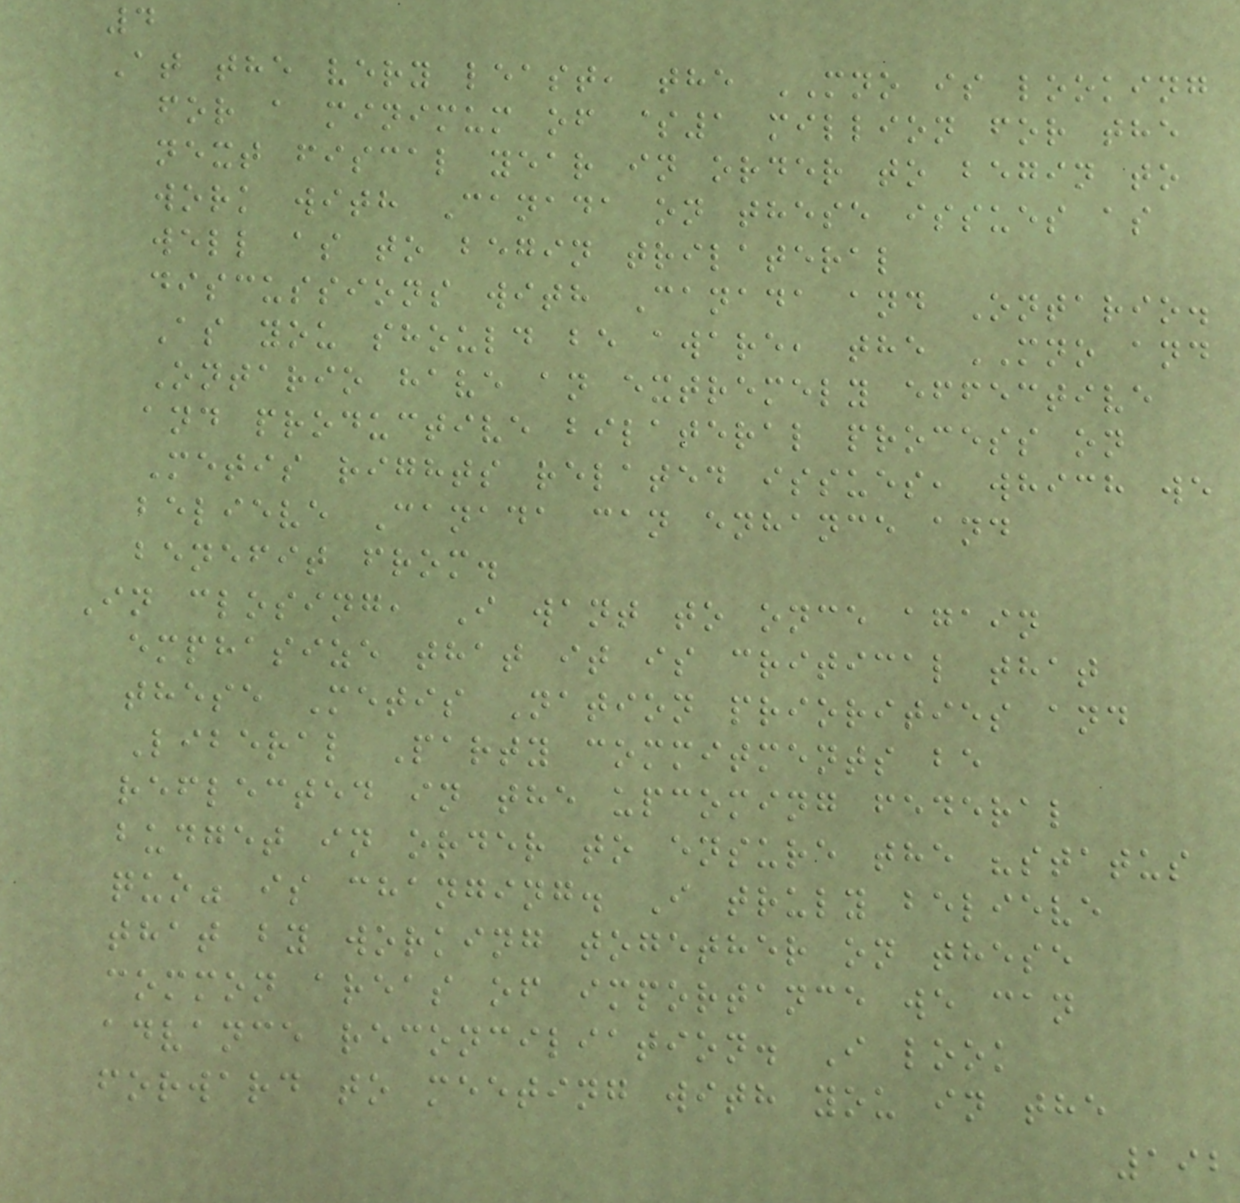4
At the very least, the MNO is looking
for a minimum of $1 million for the
next fiscal year in order to begin to
work with Canada on these issues as
well as to begin trilateral
discussions with Canada and Ontario.
As you should be aware, the MNO and
Ontario have an extremely effective
and productive bilateral process on
Metis rights related issues, which we
believe Canada can enhance and
benefit from.
In closing, I want to once again
emphasize that it is critical that
these Metis Nation priorities and
Liberal Party commitments be
reflected in the upcoming federal
budget in order to ensure the "status
quo" is changing. I truly believe
that by working together on these
common areas of importance we can
advance reconciliation. I look
forward to meeting with you in the
192
